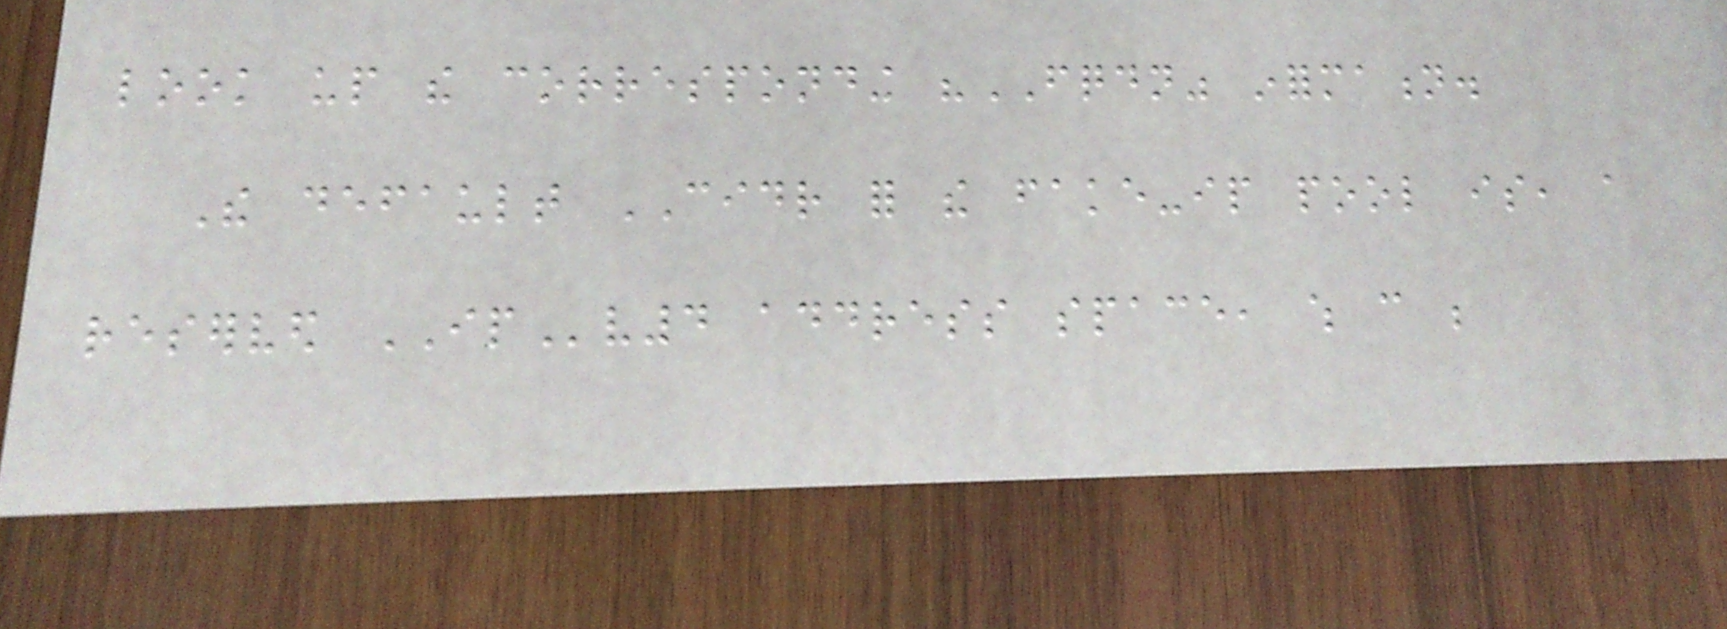look up the corresponding "FQDN" information.
The default CIDR for the fake-ip pool is, a
reserved IPv4 address space, which can be
